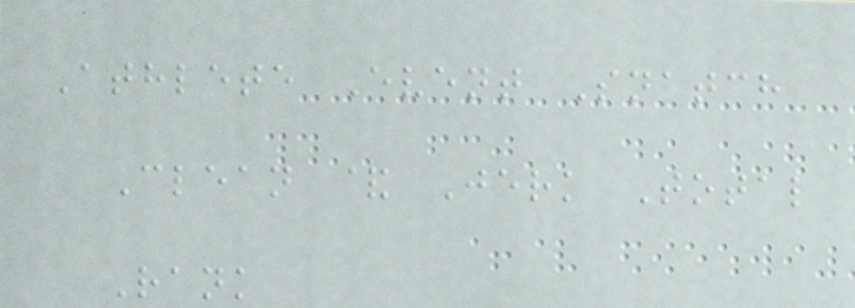Athlete Event Snatch
Clean & Jerk Total
Rank
